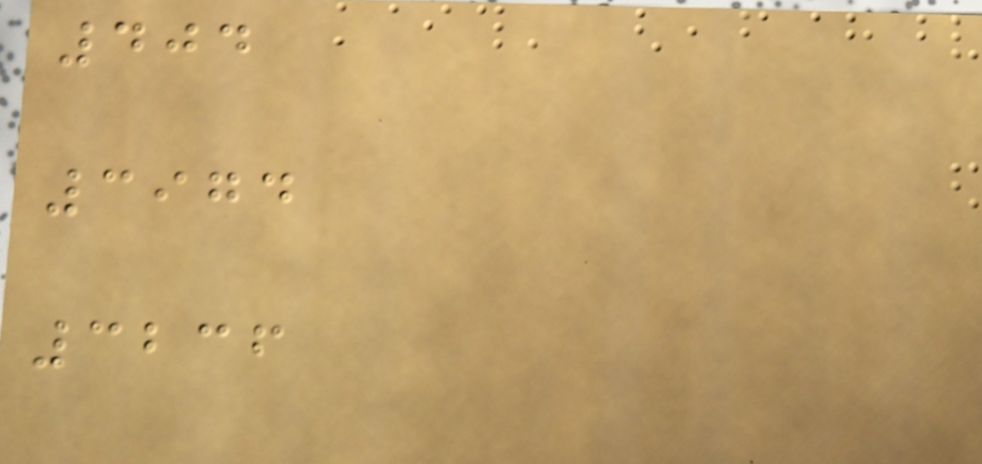404
3974
3236
